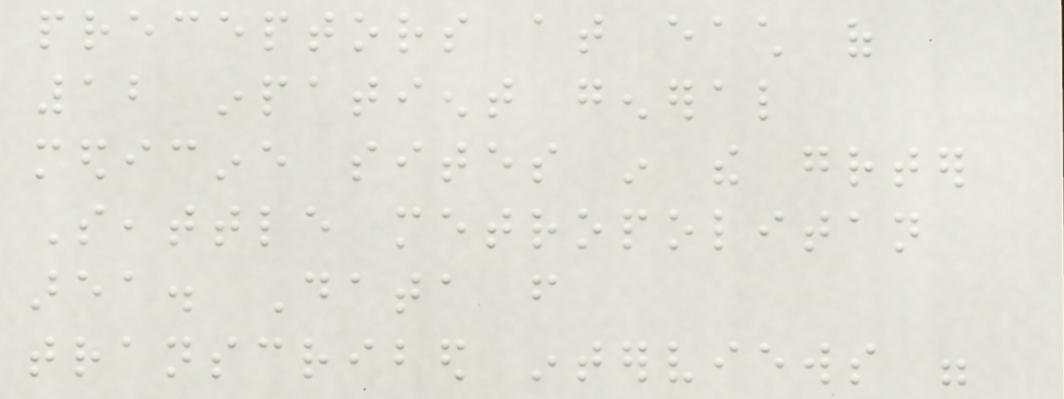preceptors at each of
12 inpatient general
medicine sites in the greater
Seattle metropolitan
area. Data from
transcribed interviews were
